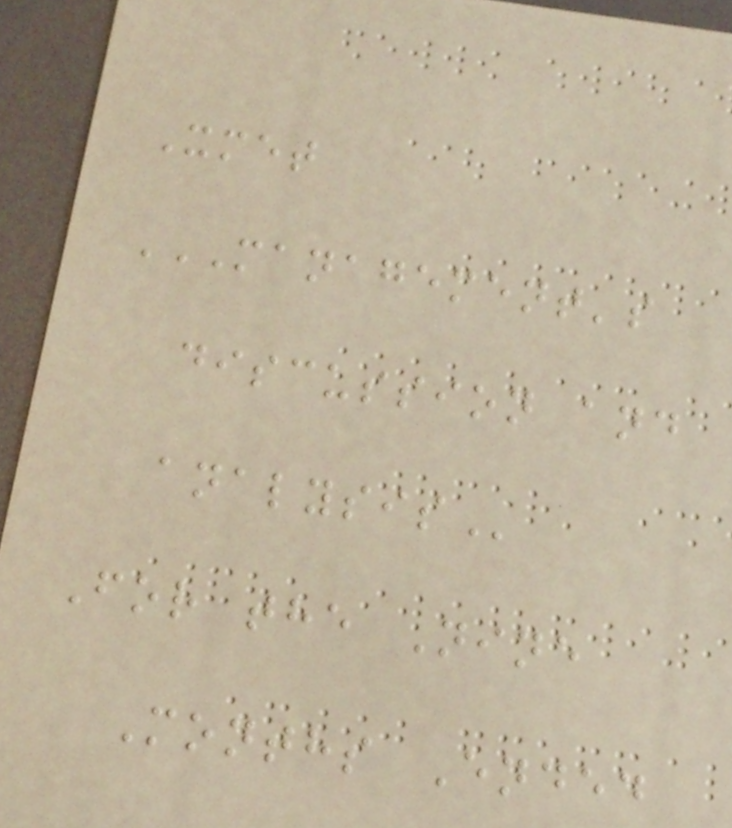Xmet
MANAGEMENT'S
DISCUSSION AND
ANALYSIS
For the Nine
Months Ended
